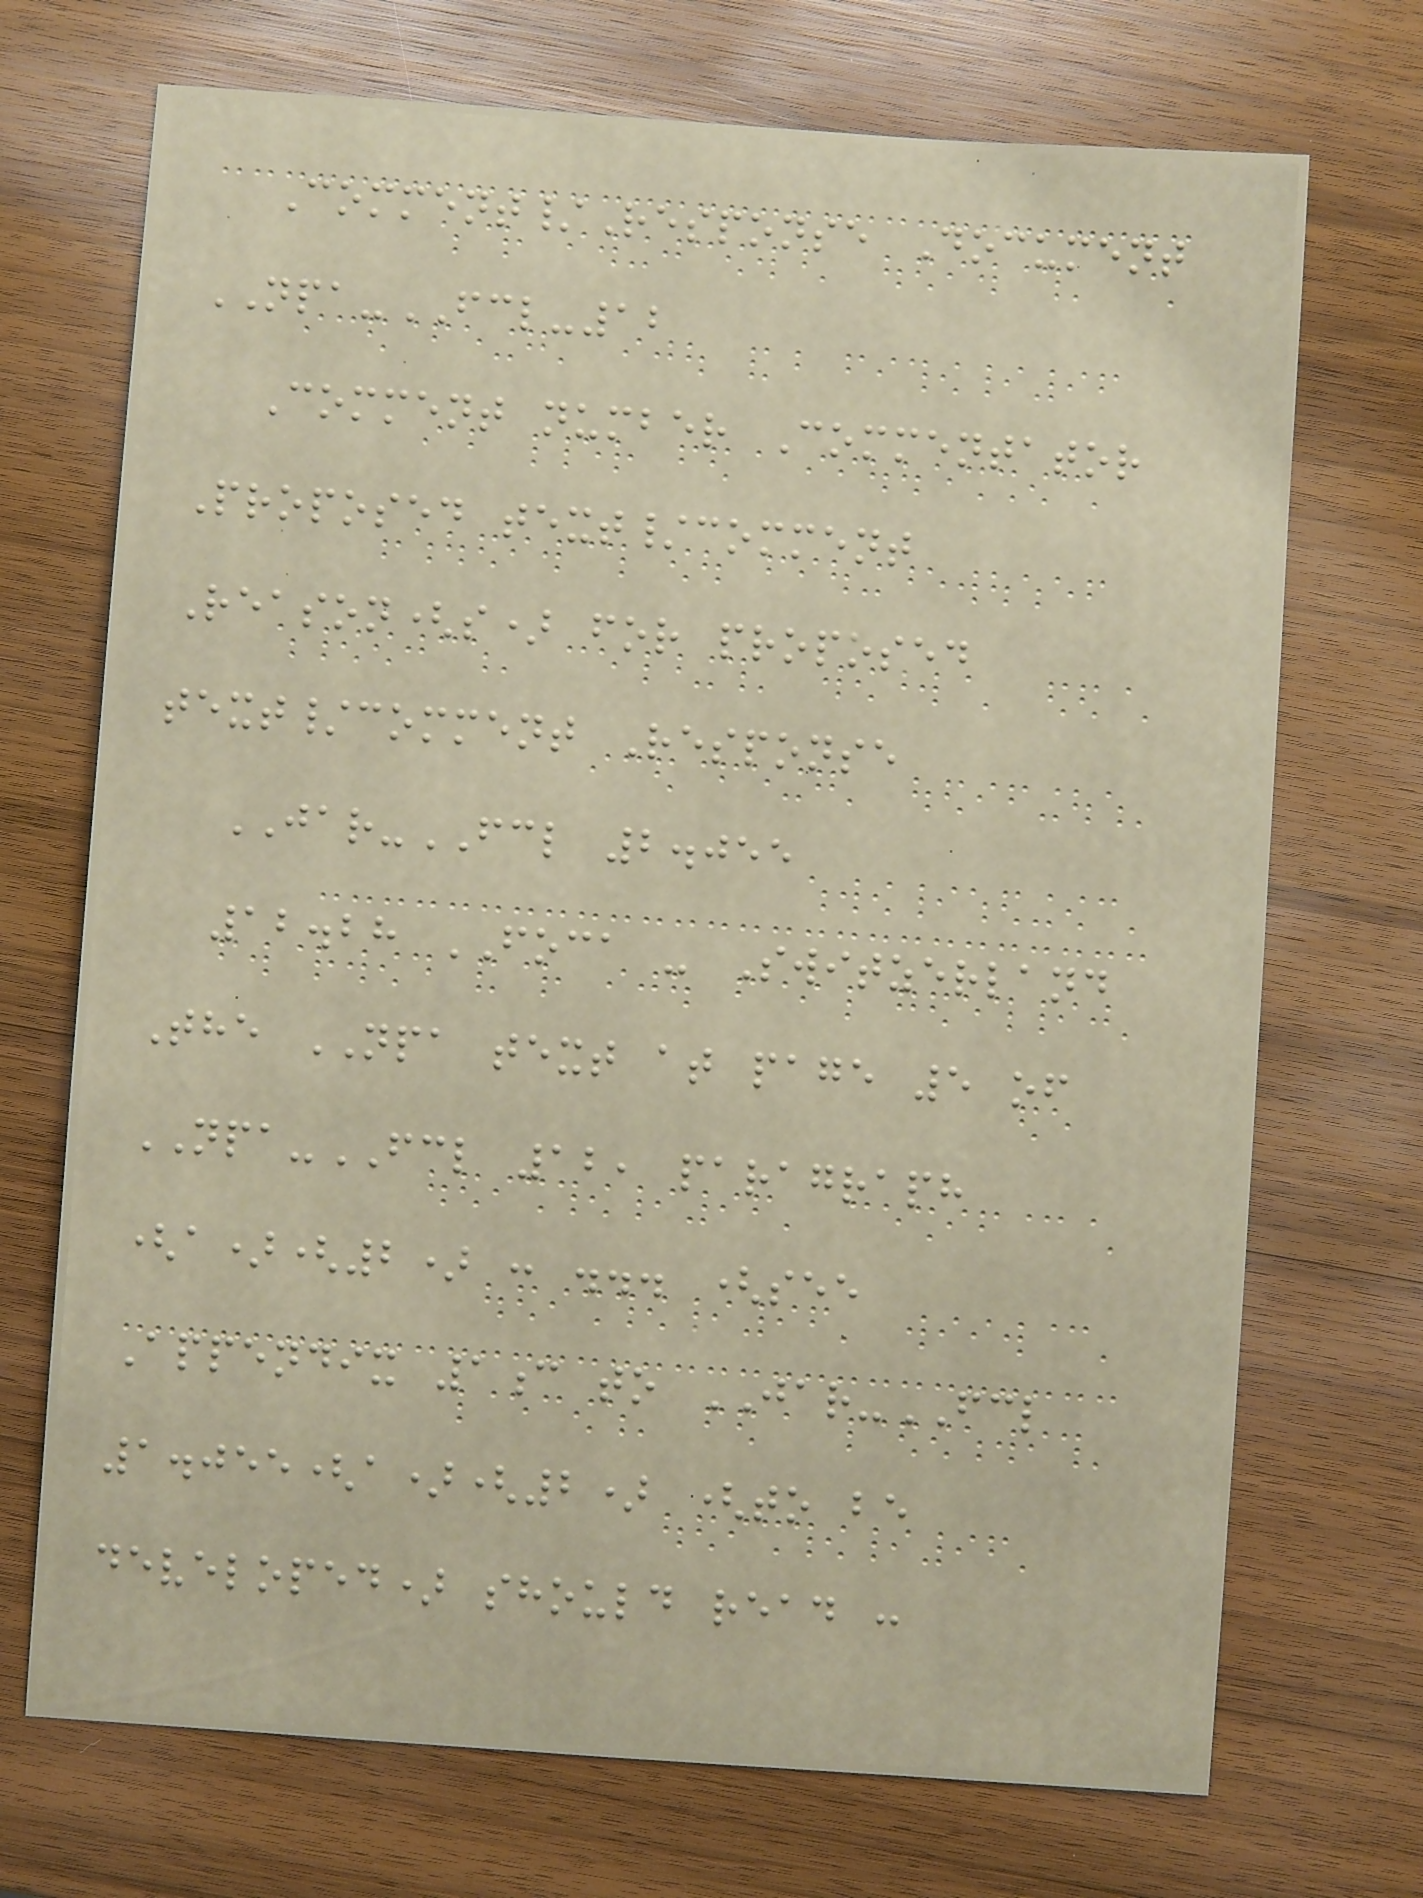Comment/Response Document
NPA-FCL-12
Comment number Commentator
Proposed text/comment
Reason(s) for proposed
text/comment Response
JAR-FCL 2.055
12.28 FOCA - Switzerland
The NPA text at page 5 of
NPA-FCL 12, paragraph
(a)(2) : ... (see
Appendix 1c to JAR-FCL
1.055(a)(2) (to be
developed) should read :
